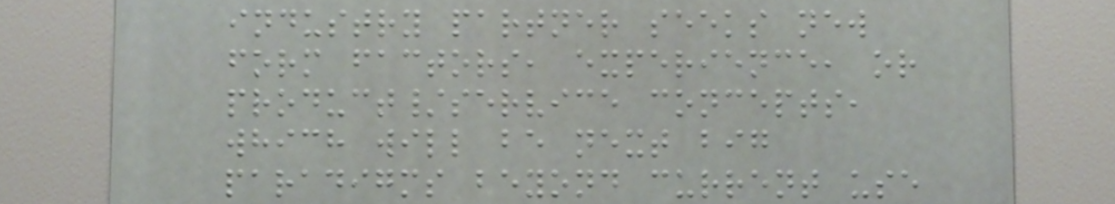industry partner seeks new
form factors, experience, or
product/service concepts,
which will be next big
paradigms beyond current use
